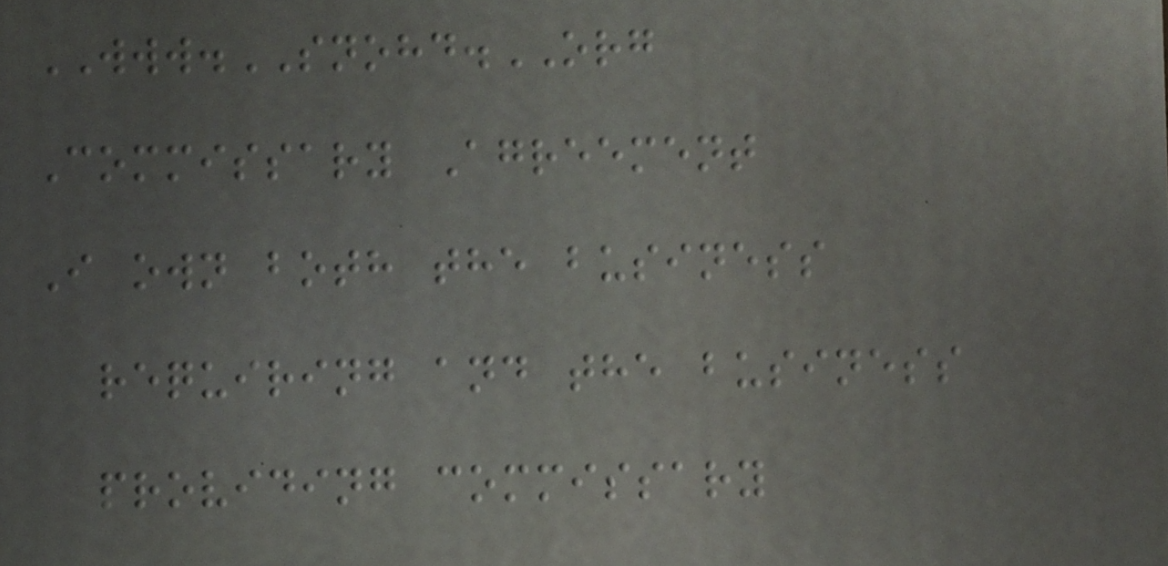WWW.SNOHD.ORG
Commissary Agreement
I own both the business
requiring and the business
providing commissary
